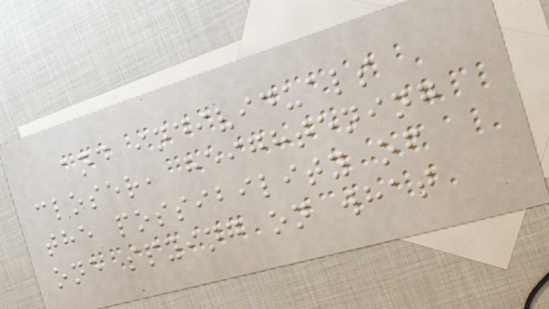and individuals
closer, heightening
the possibility of
one spying on what
